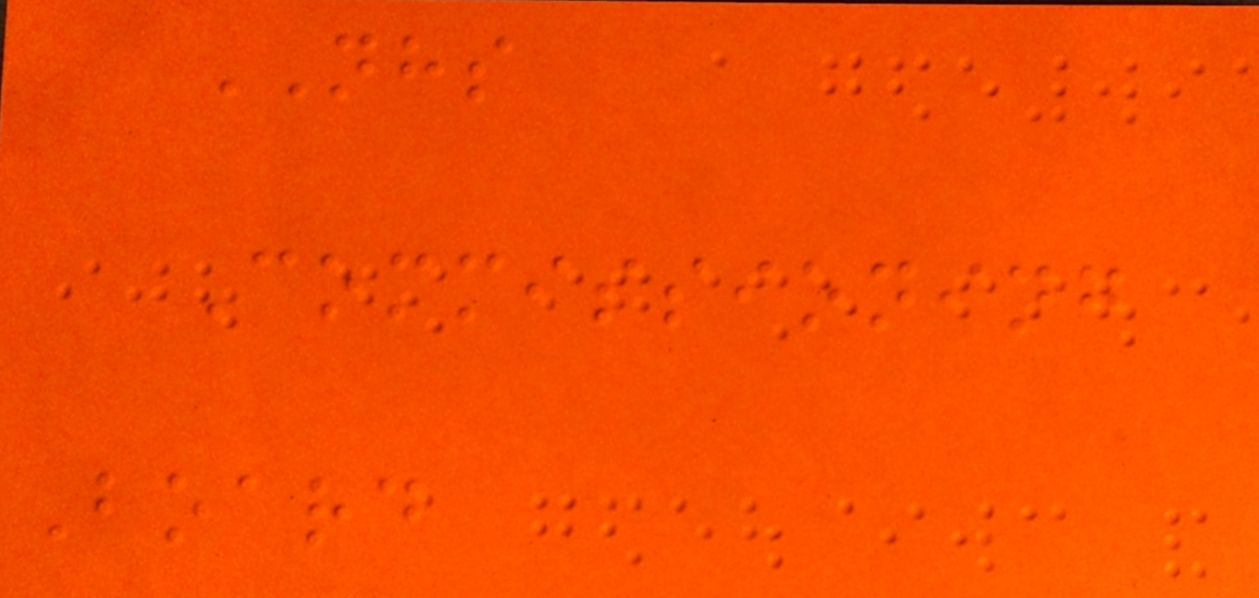NHS
Commissioning
Board
